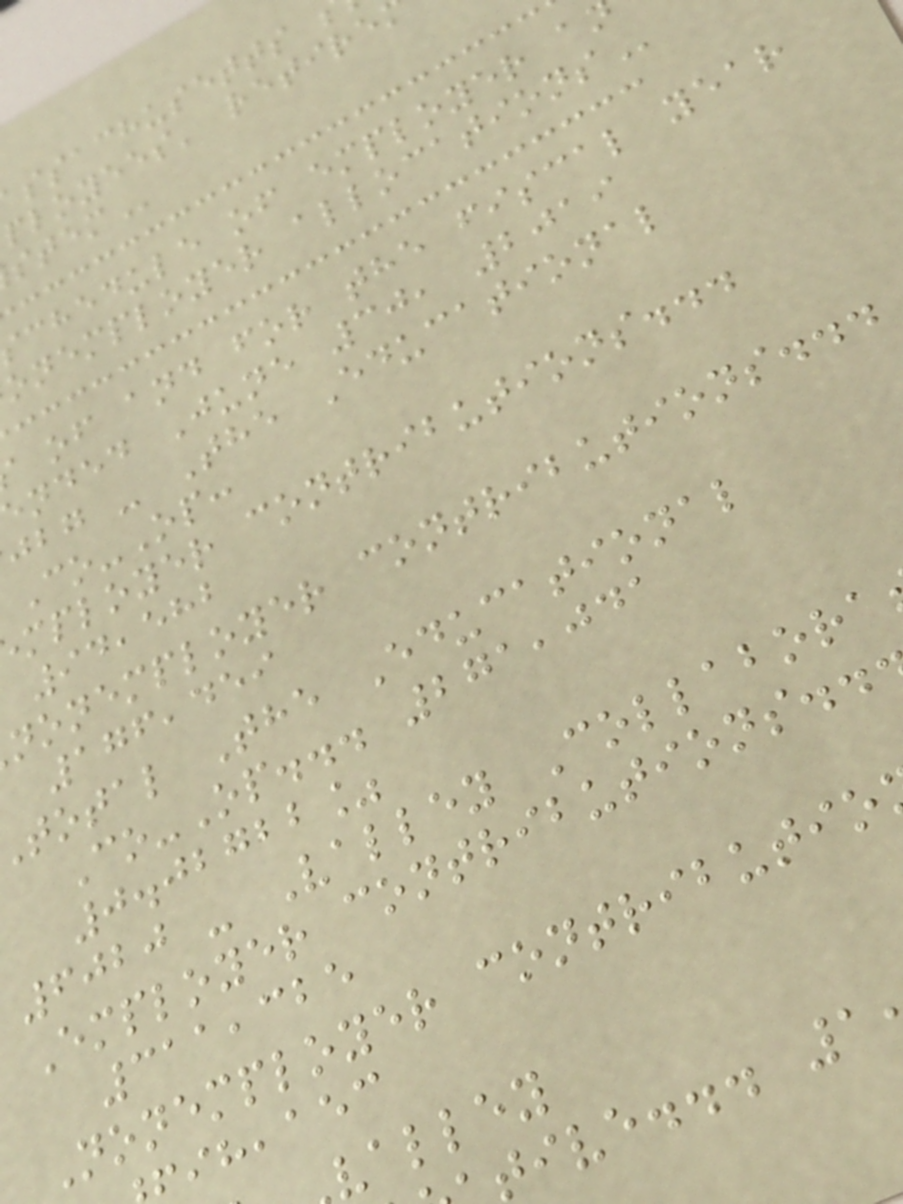ssachusetts
ployees'
chedule of employer
onemployer
of and for the fiscal year
ended June 30, 2019
jbg - The Educational
Co-Op:
mployer contributions...
94,582
nonemployer contributions...
176,459
total The Educational
Co-Op... 271,041
0.02722%
6020 - Valley Collabora
Employer contributions..
311,325
Nonemployer contributio
,aec
valley
tive... 1
